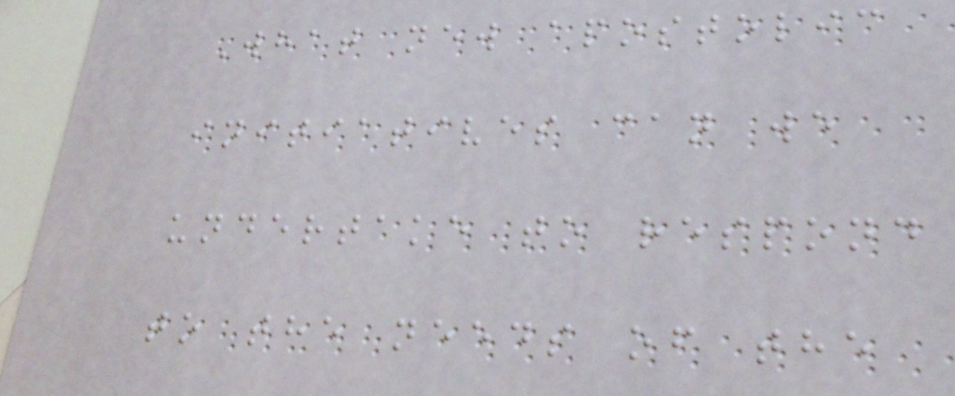What new apostolic
initiatives can we
undertake to respond
to the needs of the
